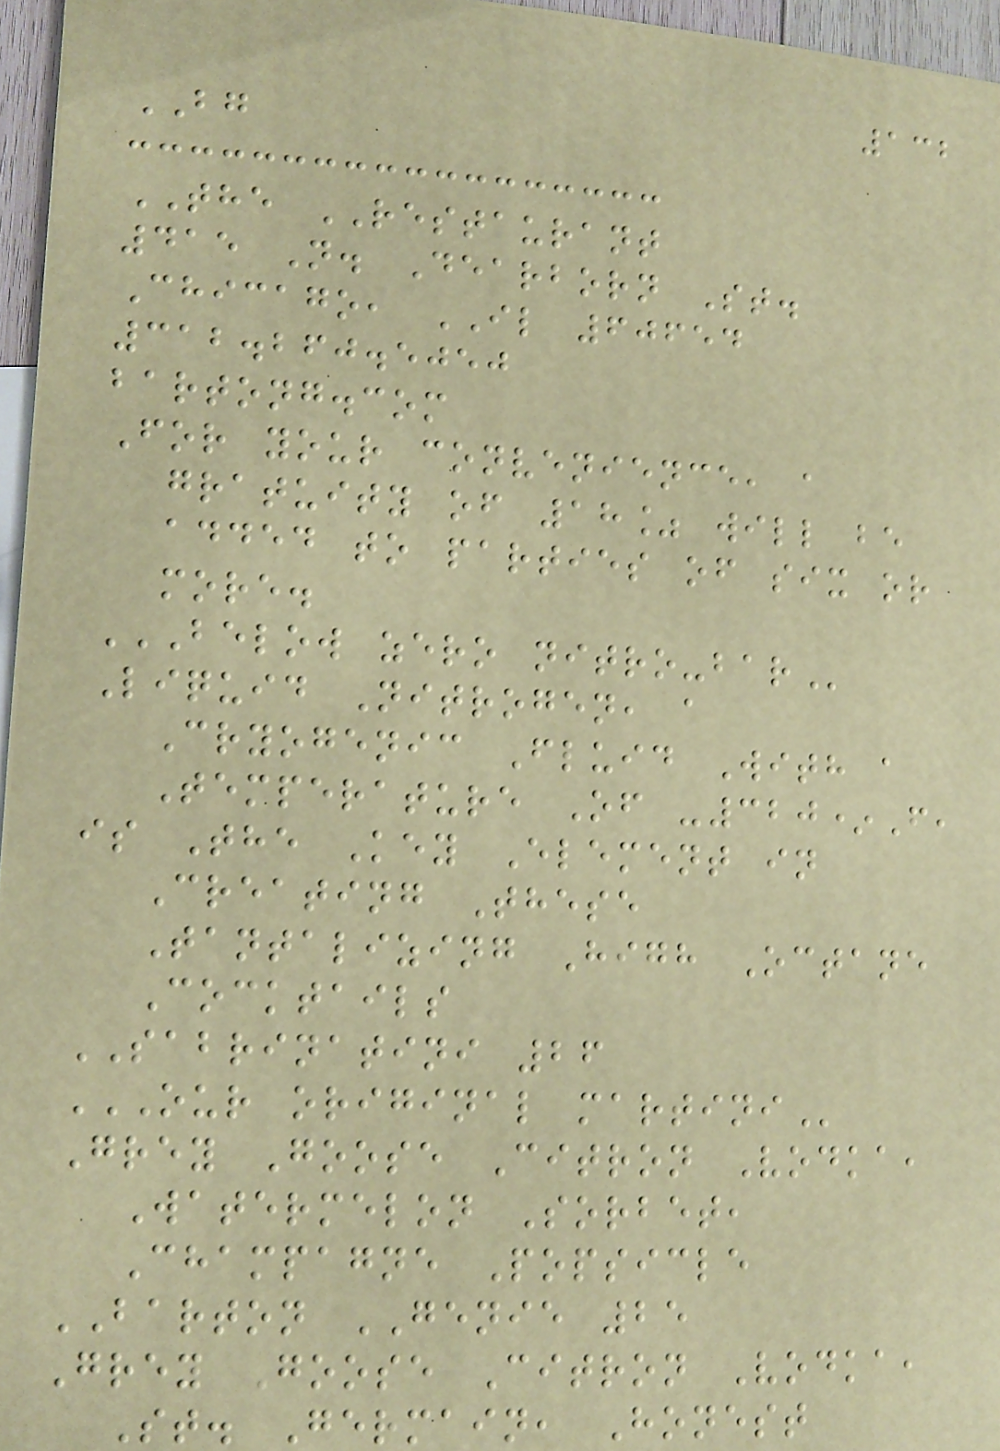132
BG
THE RESTAURANT
415 N. Dearborn St.
Chicago, IL 60654
312.260.5050
bartong.com
For your convenience, a
gratuity of 18% will be
added to parties of six or
more.
BELOW ZERO NITRO-BAR
Liquid Nitrogen, a
Cryogenic Fluid With a
Temperature Of -320*F,
is The Key Element in
Creating These
Tantalizing High Octane
Cocktails
SABRINATINI 26
OUR ORIGINAL MARTINI
Grey Goose Citron Vodka,
Watermelon Sorbet,
Champagne Popsicle
BARTON GENIE 25
Grey Goose Citron Vodka,
St. Germain, Honest
